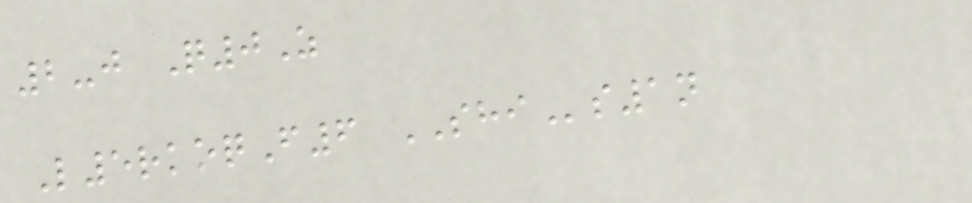2-j Q0Z
L5rkoqF6 SHIs1n
